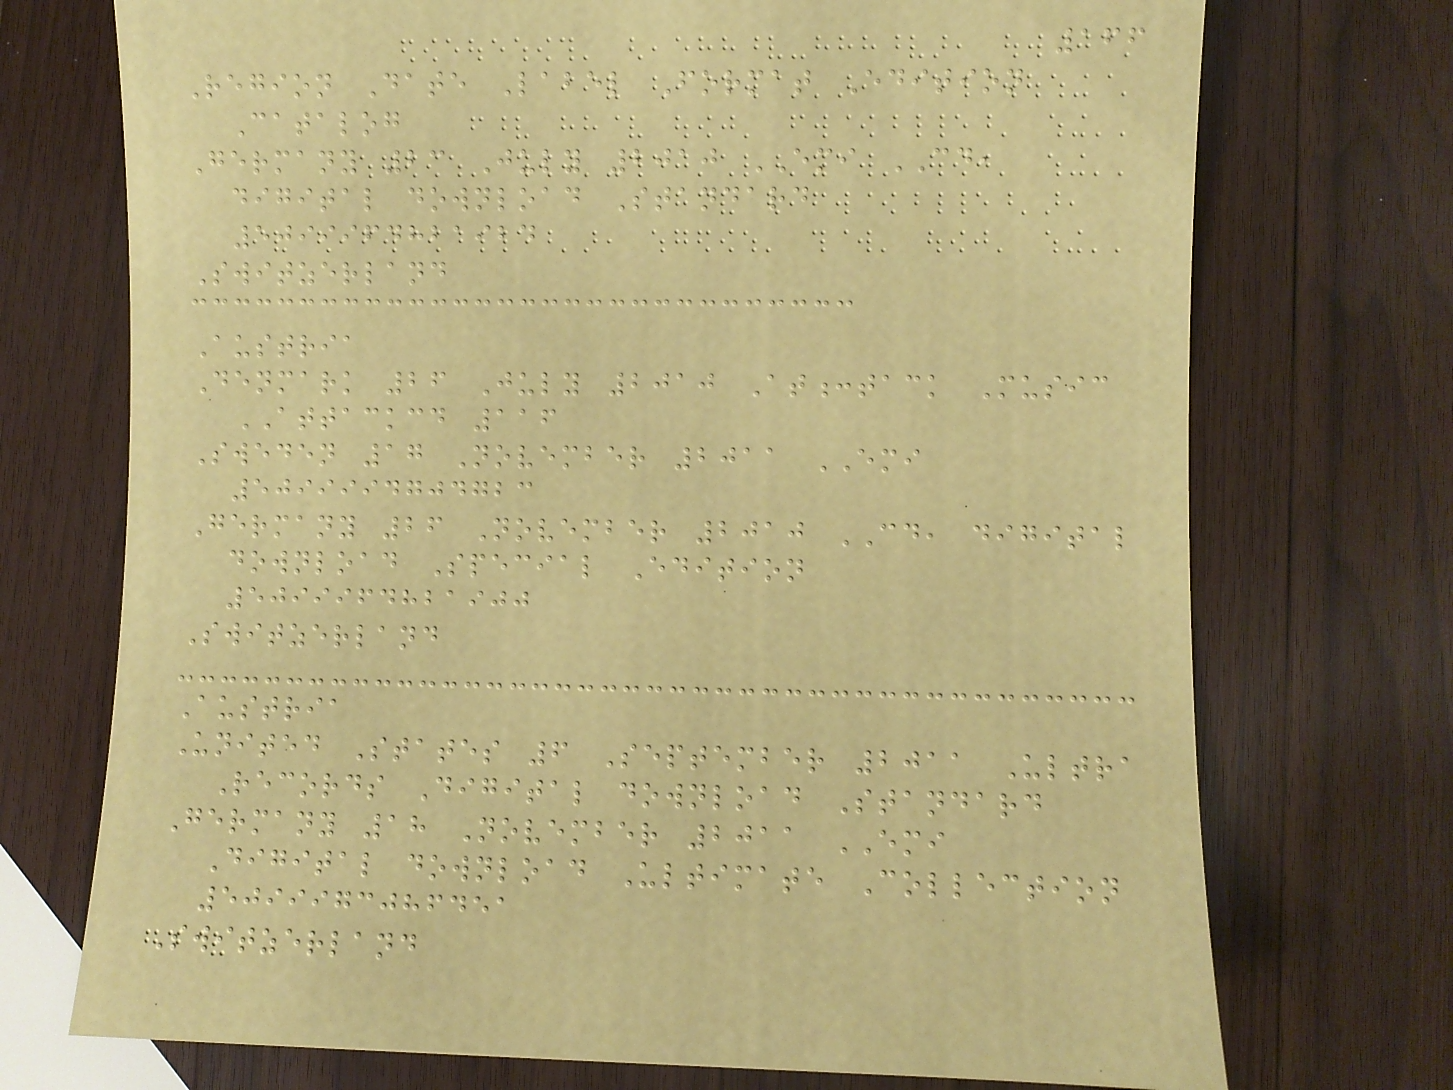166
Region Date Label Format Edition
Catalog
Germany 23 July 2010 EMI CD,
digital download Standard
5099964821924
Switzerland
Austria
Denmark 26 July 2010 At:tack Music
ATTACKCD 116
Sweden 17 November 2011 EMI
5099994704723
Germany 26 November 2010 CD, digital
download Special Edition
5099964821900
Switzerland
Austria
United States 6 September 2011 Ultra
Records Digital download Standard
Germany 18 November 2011 EMI
Digital download Ultimate Collection
5099973086451
Switzerland
